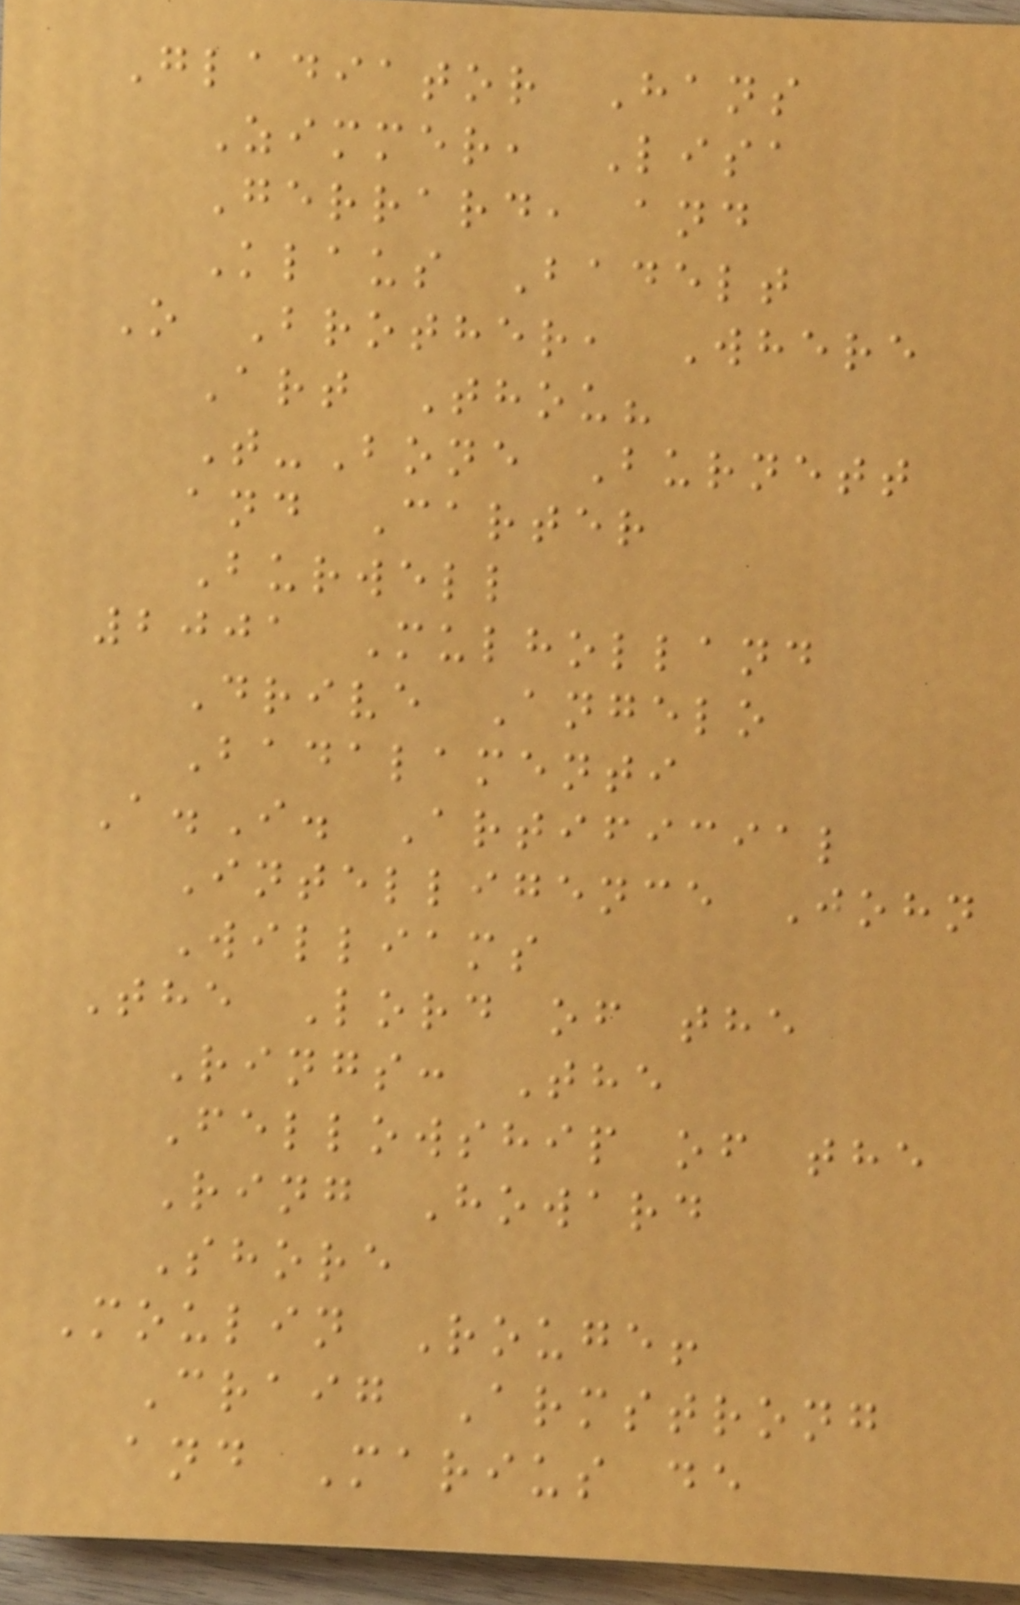Gladiator Hans
Zimmer, Lisa
Gerrard, and
Klaus Badelt
O Brother, Where
Art Thou?
T-Bone Burnett
and Carter
Burwell
2001 Mulholland
Drive Angelo
Badalamenti
A.I. Artificial
Intelligence John
Williams
The Lord of the
Rings: The
Fellowship of the
Ring Howard
Shore
Moulin Rouge!
Craig Armstrong
and Marius de
